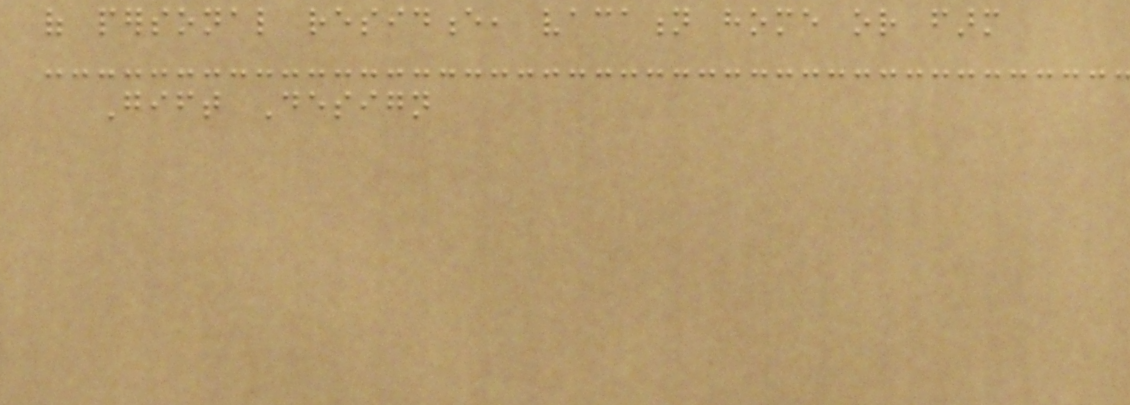of personal residence, vacation home or farm
Gift Design
